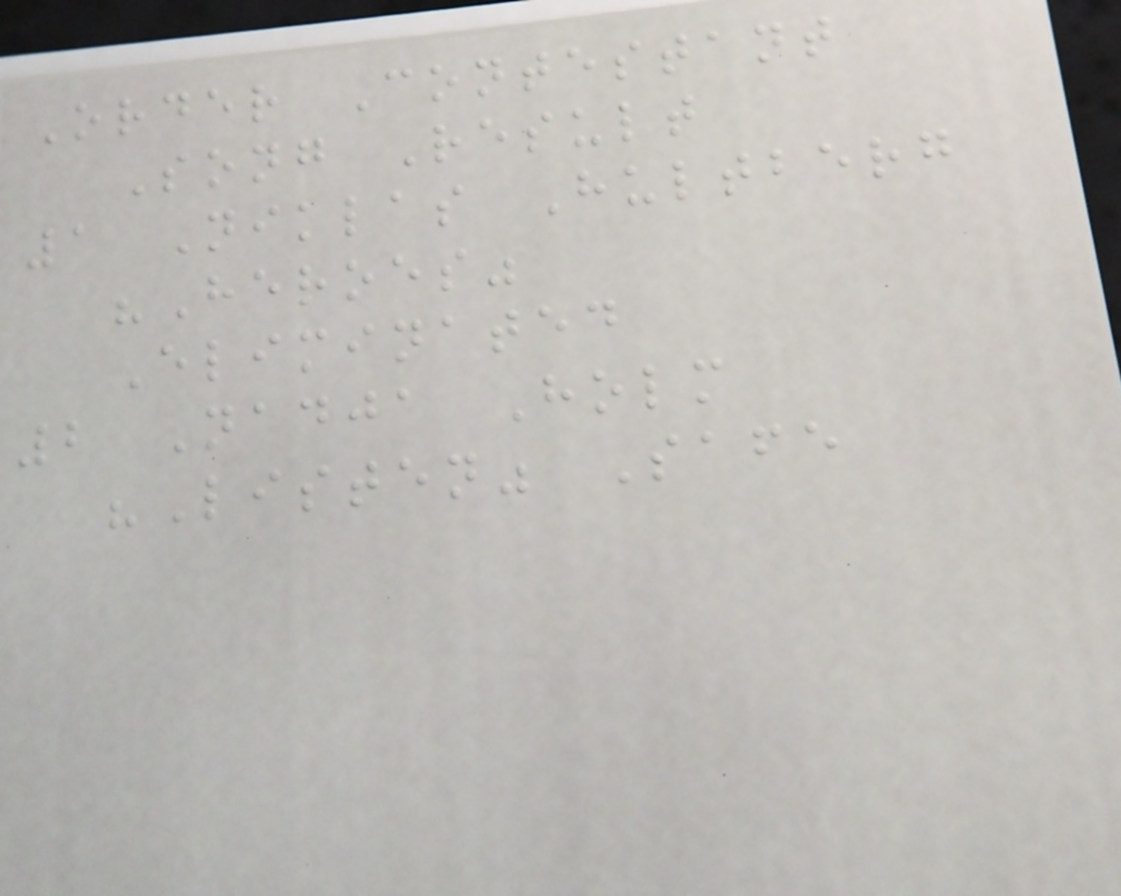Order Contestant
Song Result
1 Niklas Hultberg
"Heroes"
Eliminated
2 Nadja Holm
"Listen" Safe
